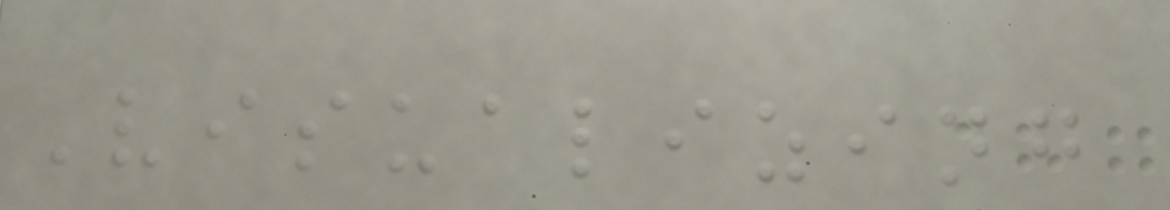Visualizing
